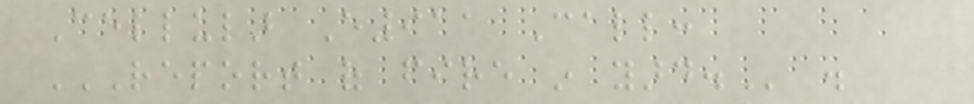Cellular E911 Call:
REPORT OF FIRE IN YARD. .
